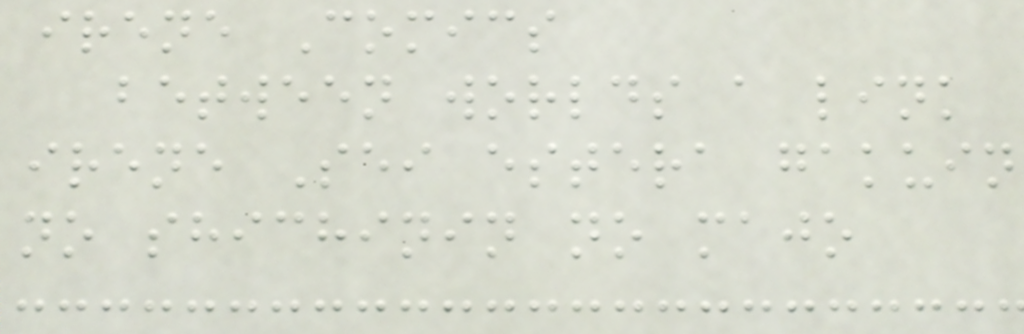irene Comics
between worlds a link
irene Sei estera gakuin
no shichinin no majo
